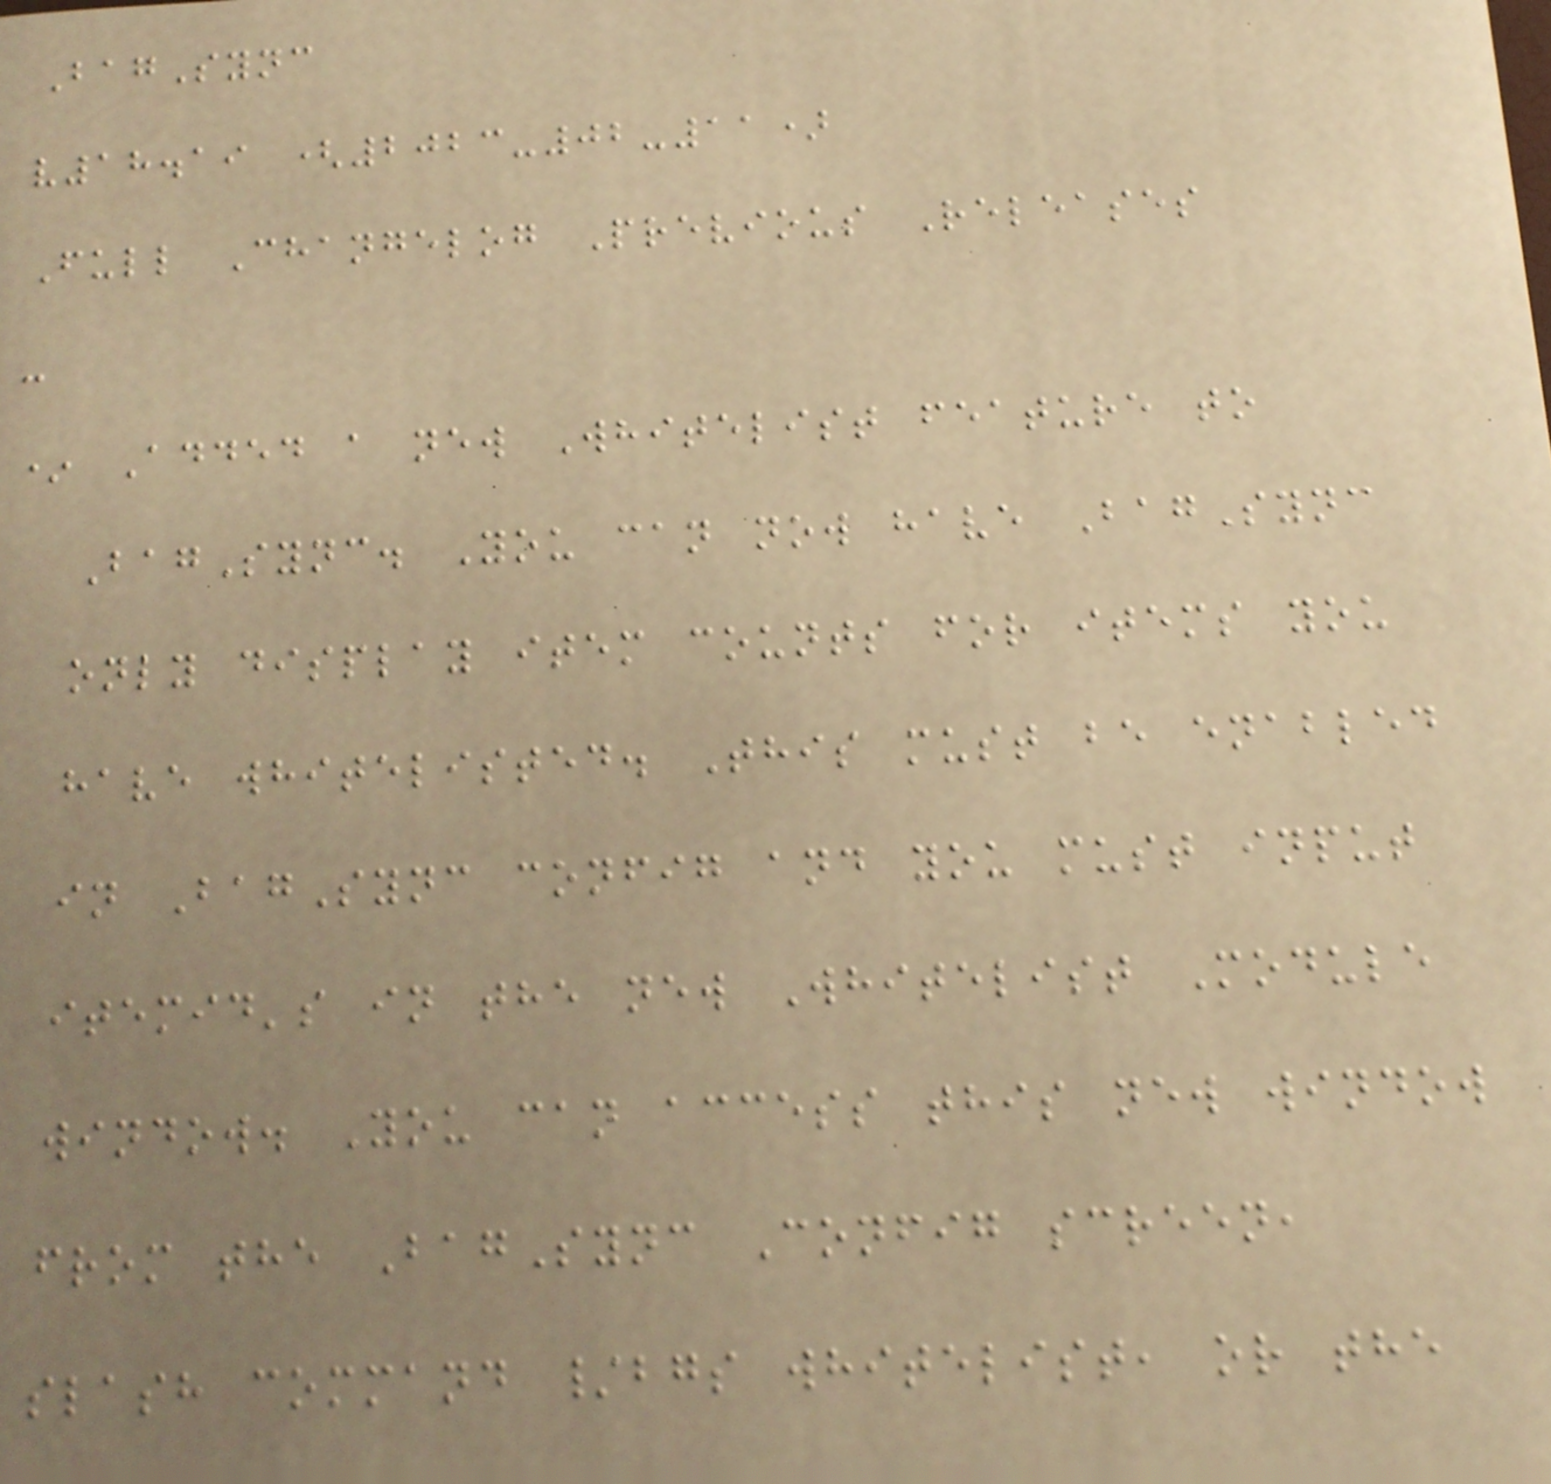BagSync
v18.19 (2023-02-11)
Full Changelog Previous Releases
-
* Added a new Whitelist feature to
BagSync. You can now have BagSync
only display item counts for items you
have whitelisted. This must be enabled
in BagSync config and you must input
itemid's in the new Whitelist Module
window. You can access this new window
from the BagSync Config screen,
slash command /bgs whitelist, or the
